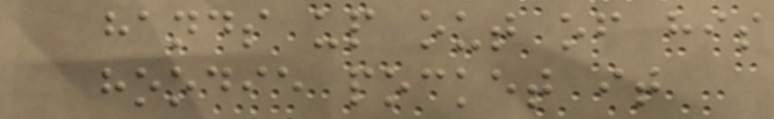hands up out of his
hoodie pocket it
